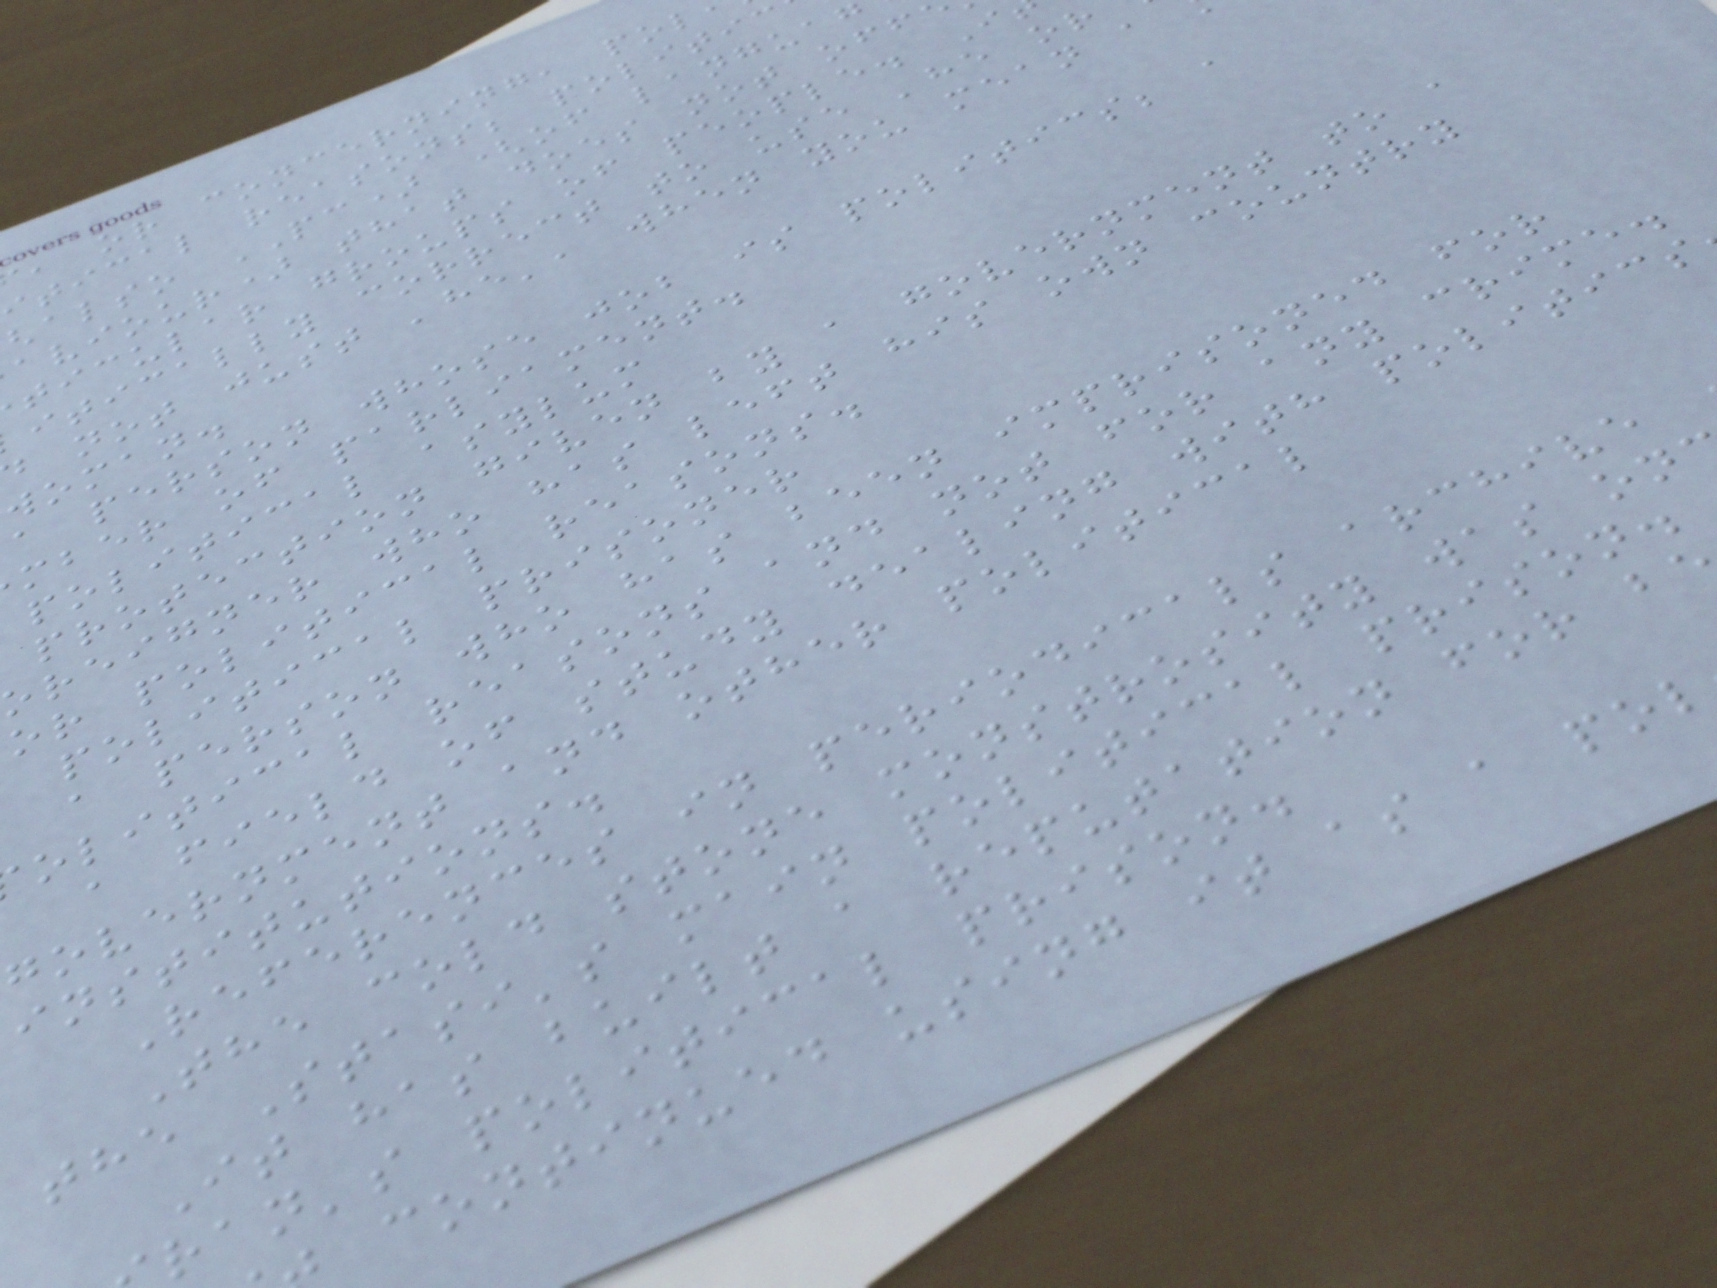, or concerning, pol
tical reasons; politic
also PC) (of langua
aviour) that does not off
ticular groups of people. I
itically correct to use 'he or
not just 'he', when you mean a
woman.
a person whose job is politics; a
mber of parliament.
political asylum
protection given by a government to a
oreigner who has left his own country
or political reasons.
political prisoner
a person who has been imprisoned for
olitical reasons and not for any crime.
a field of study dealing with politics
government and other political
institutions.
References in periodicals archive
The cold stone monstrosity was on
the Stasi's main political prison.
It has built a reputation for b
ran's political prison.
continued using it as a pol
